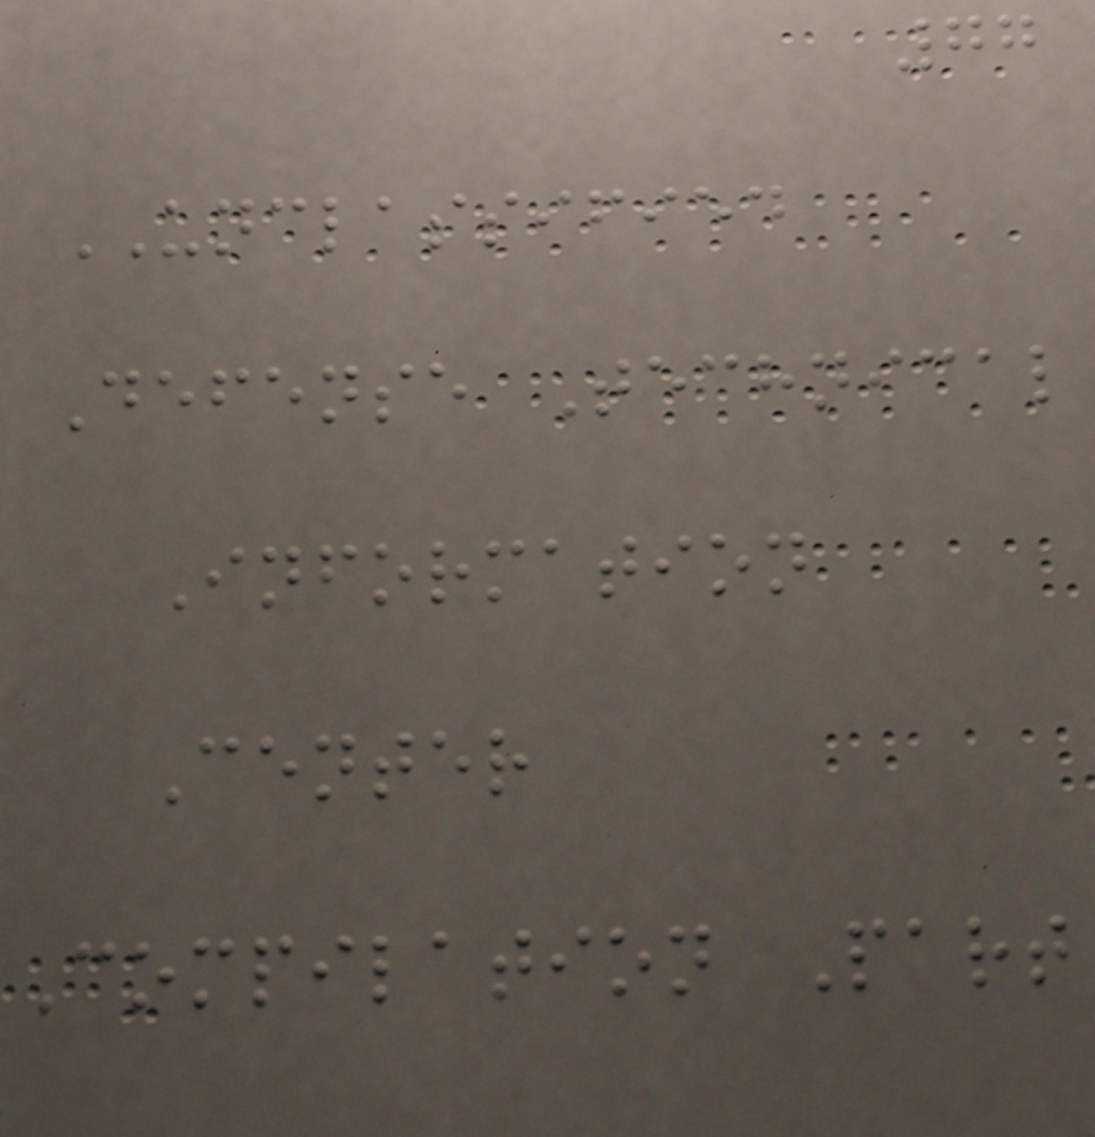77
UNCLASSIFIED
Defense Technical
Information
Center
Compilation Part
